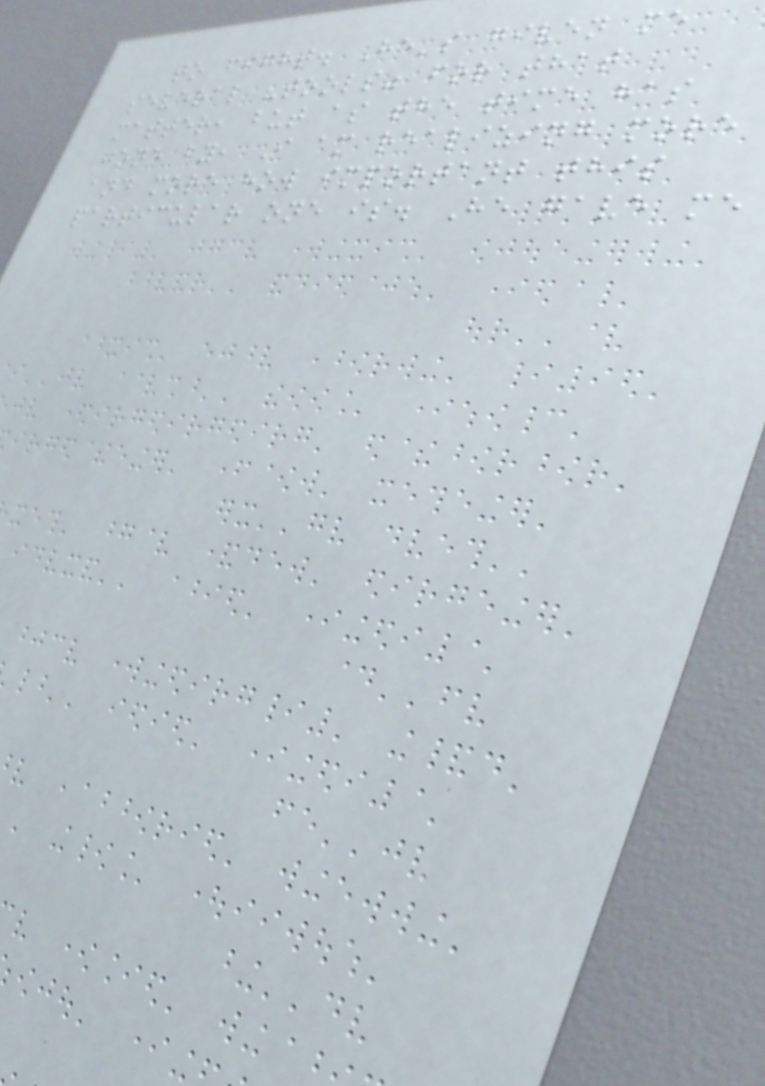to fight. He's given me
several "tools" for that
matter, but as the time has
gone by, I am realizing more
and more how important this
particular one is. He gave me
